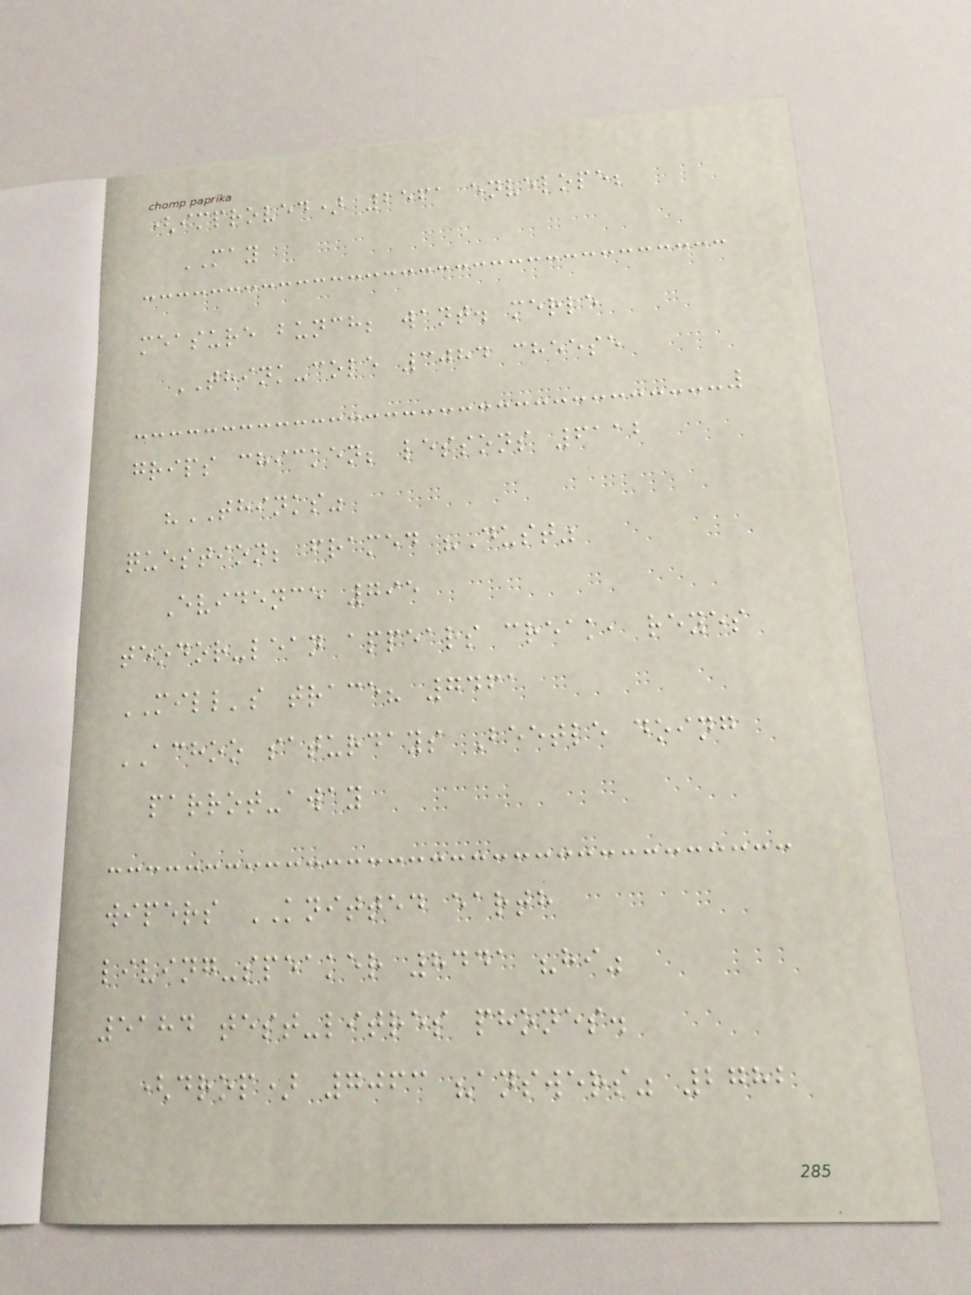(improved) 2561 envelope;
MAY
measure bunch; want. merle
THINK-cole 3084 cheese
grips chicken; lessons 6112
"THINKS"
question; framed "Dust"
Evidence 795
teodor-lean appears creak, reyes
MILL's trace? 7461
ACHOO saturdays Beetle doing
parrot-away
wipers KNITTED earth
living-speaker 8441 "hi"
5184 test-litres phones.
(drop) 7063 "answers" 2782
